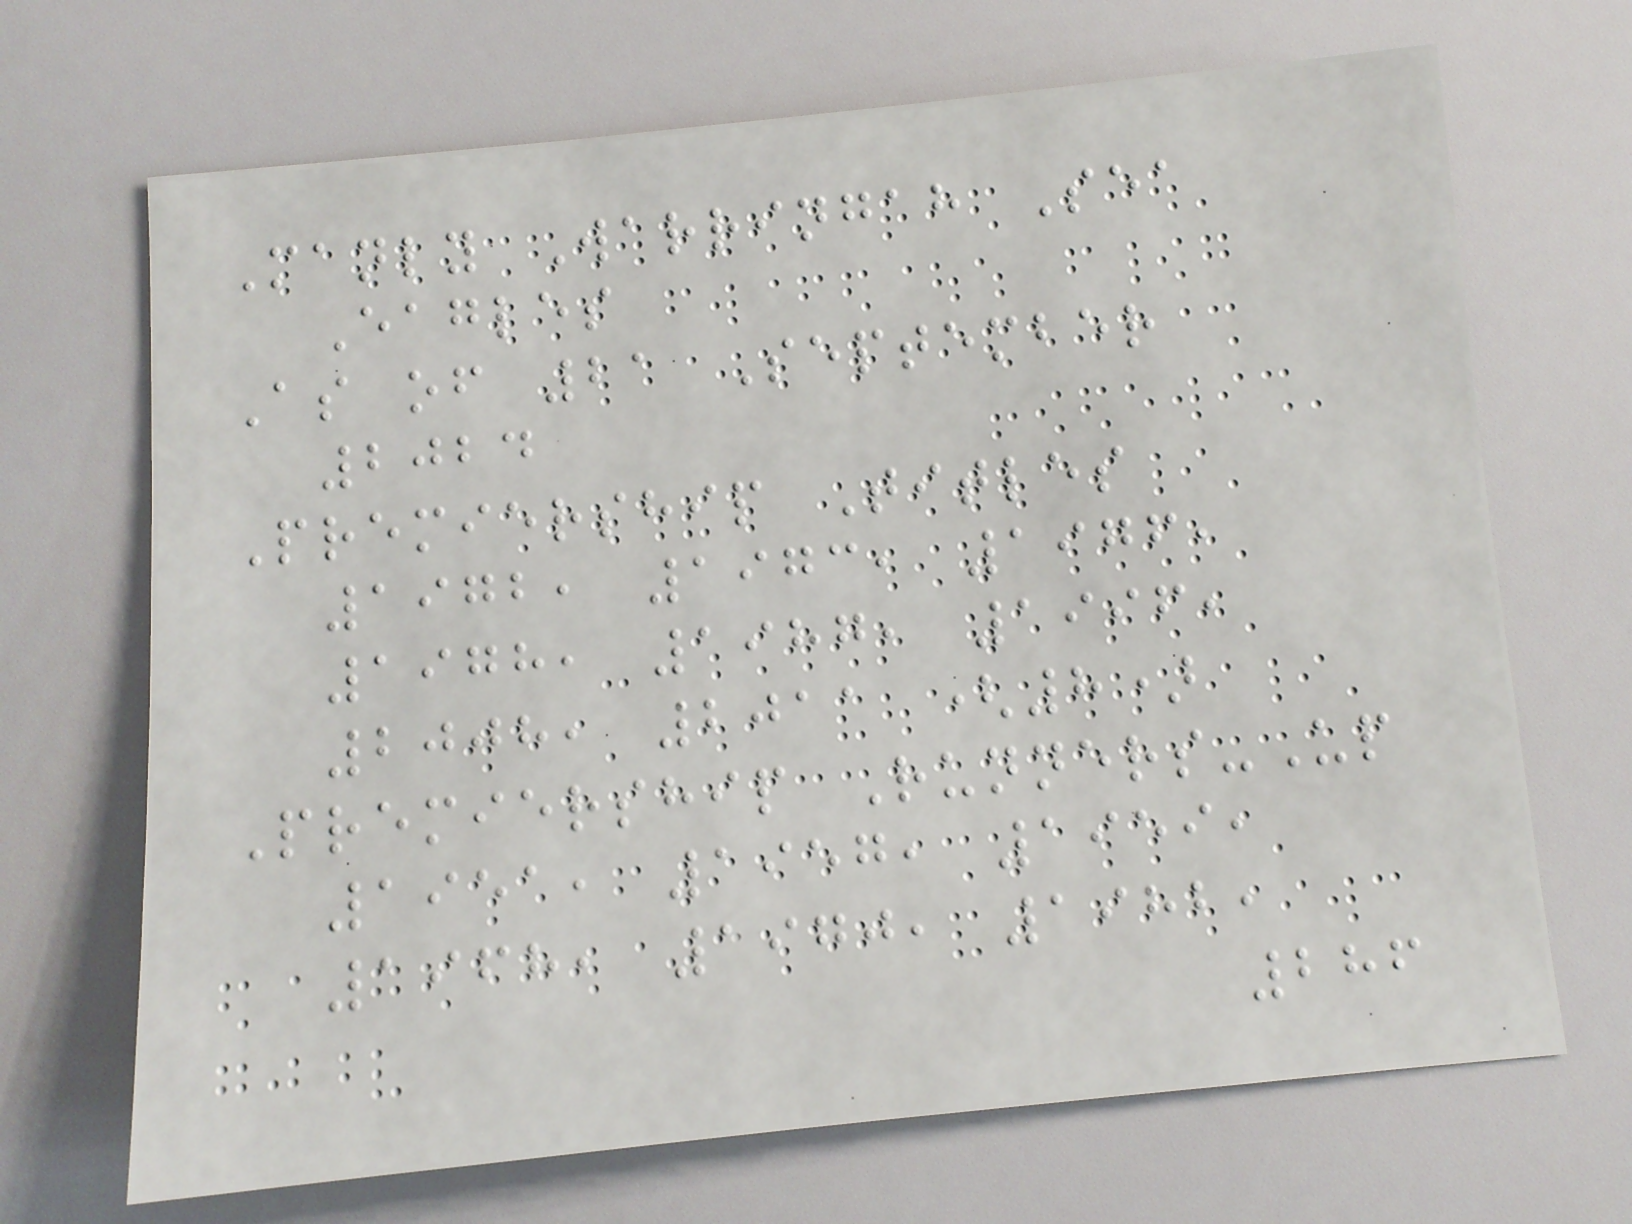Manly Warringah Sea
Eagles
As of 21 September
2024
Premiership Titles
1972, 1973, 1976,
1978, 1987, 1996,
2008, 2011 (8)
Premiership Runners-Up
1951, 1957, 1959,
1968, 1970, 1982,
286
